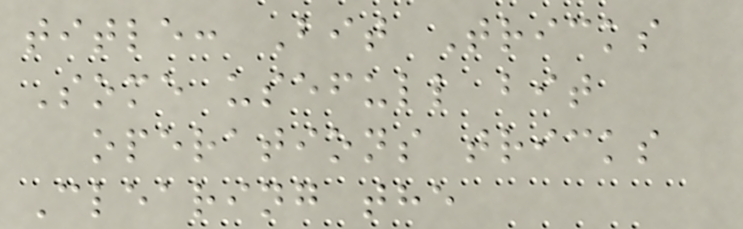title: Bit Tricks
Some usefull bit
operations tricks
Clearing the
